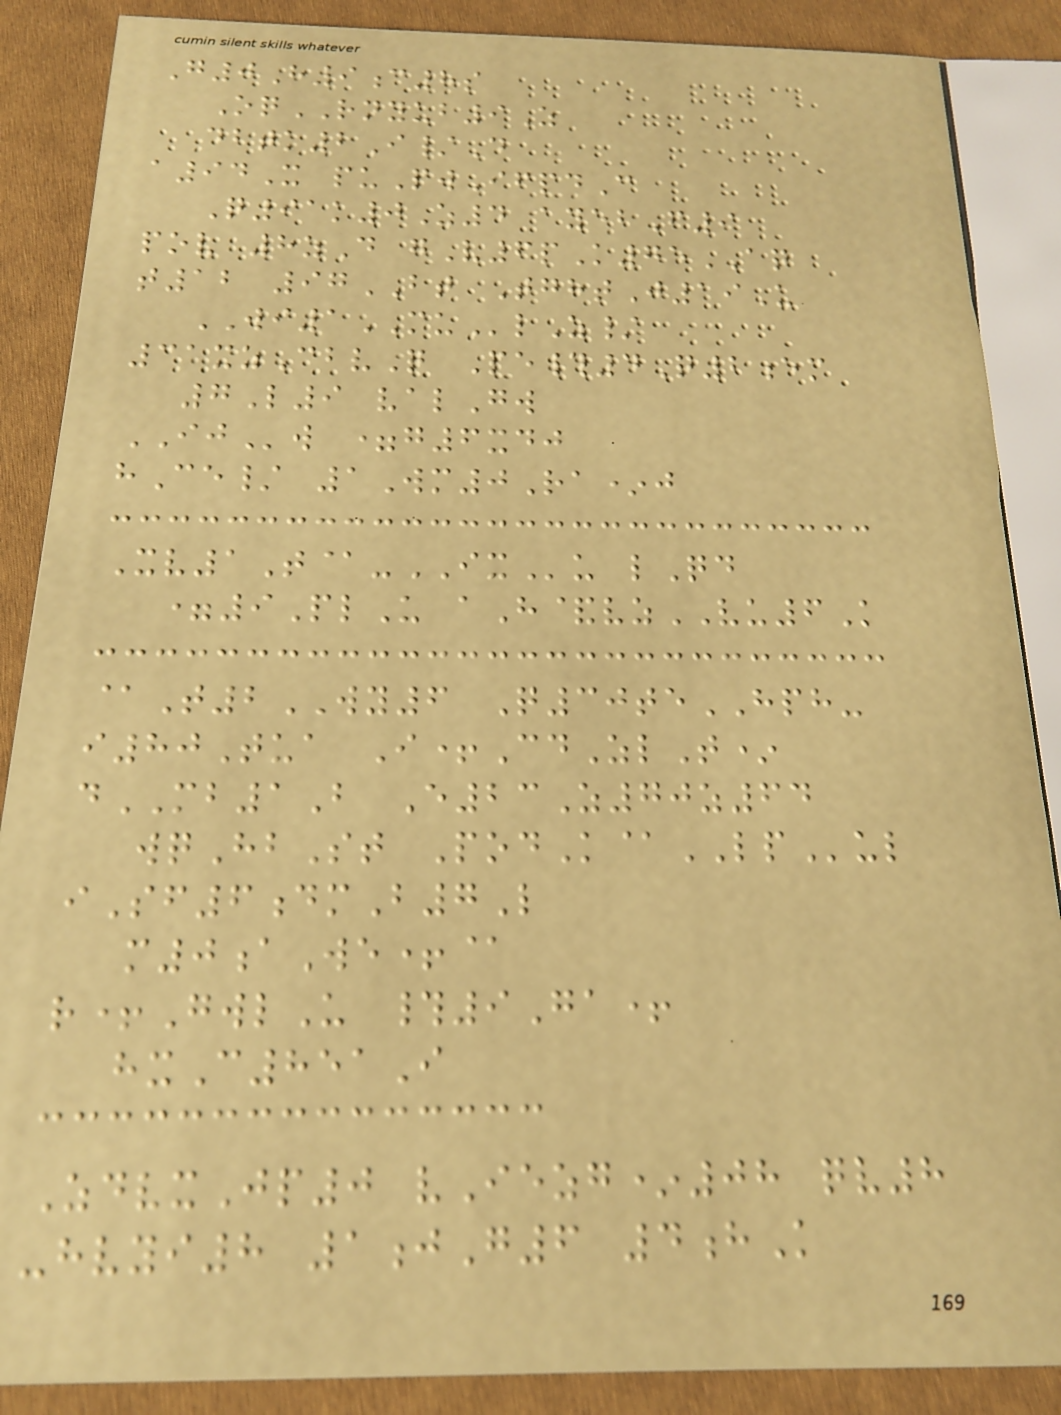G0H9c8s
OqRNYUB9Z
dbtk2I/D
a94X puPwIfpdC
Q91k0Z4 ayebF9
pov 8zD gV6pK75AQ
t12 97BT TghtJ19U
WI1MUlZ/
31xzCbvQ Pe#4Q2em
7L9 valGw
IJw =g6xdj
hCe/ 1Wm0Ra*j
Xv1T@-IXu lQd
=9PlU aH&vzVU6K
@T2WY6 Q30teHPH-
i80Tua I+CdZlT*
dMB1B E23Z70z64
wqHbSt PodK@LPul
iSf6dmB7L
m0aWe+@
r+GwlU #9Ga+
hxC851I
ZdvxJp0 vIezg*08 qv8
-hvyi8 1jG6 4hK
